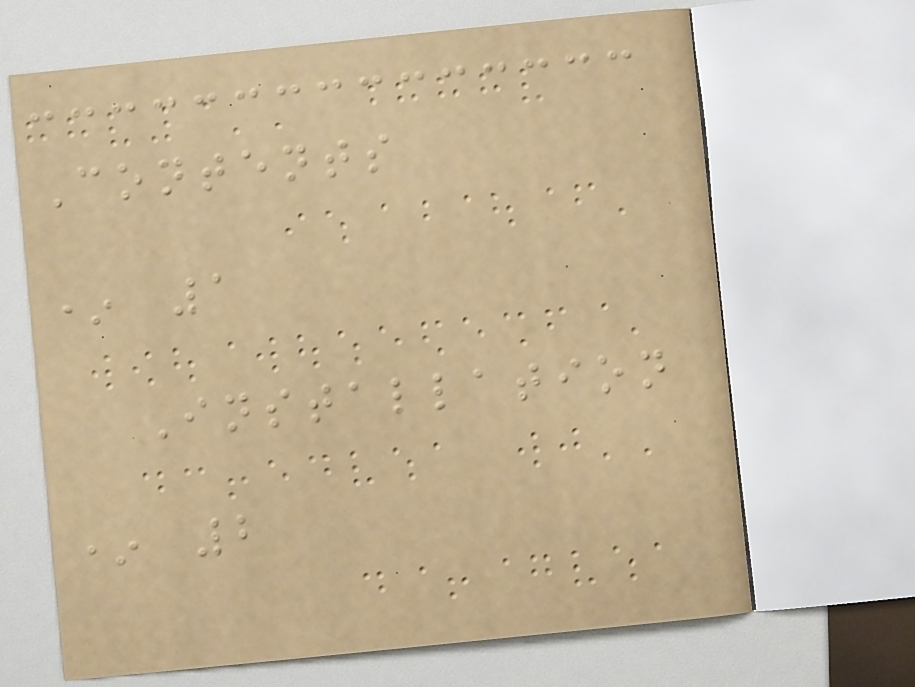Contents
* 1
Installation
* 2
